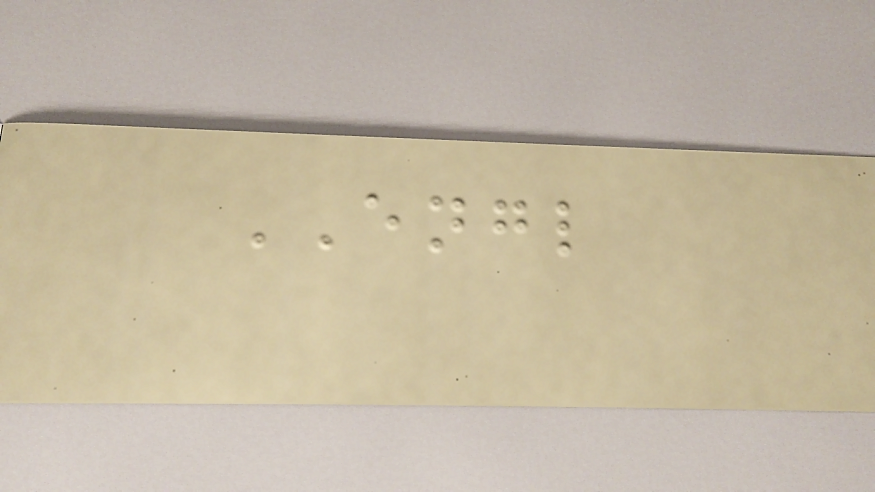ENGL
